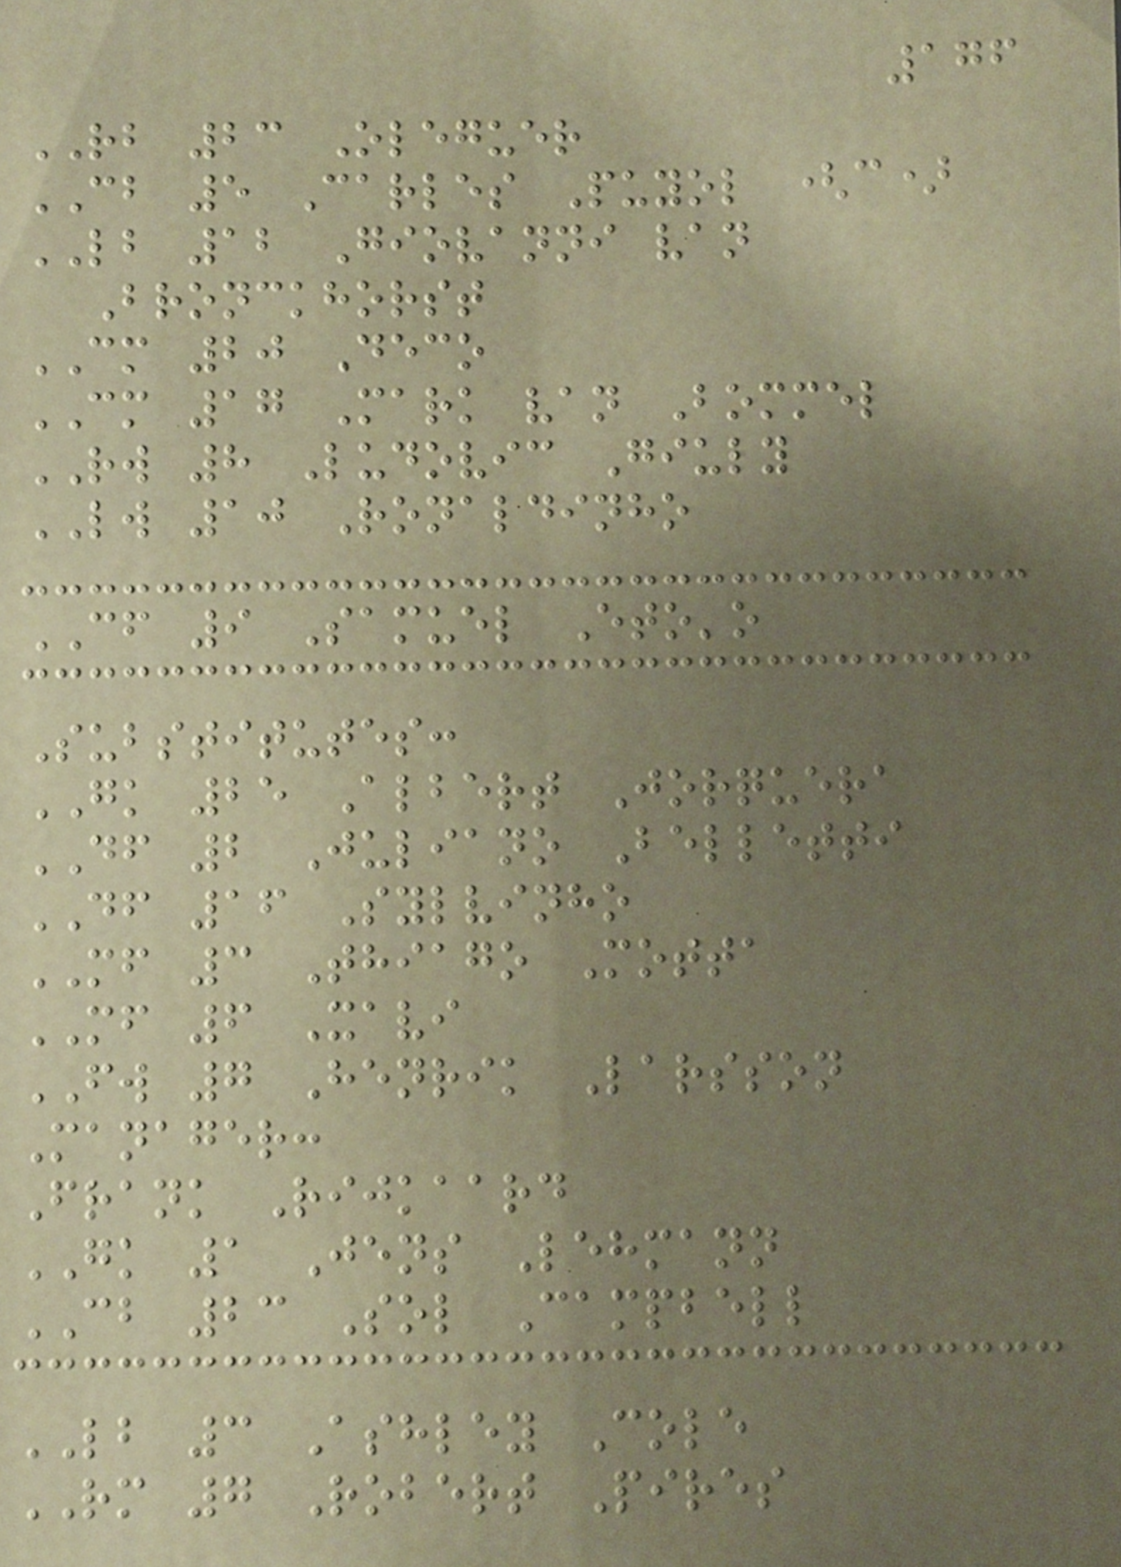176
RB 23 Oleguer
CB 5 Carles Puyol (c)
LB 12 Giovanni van
Bronckhorst
CM 20 Deco
CM 17 Mark van Bommel
RW 8 Ludovic Giuly
LW 10 Ronaldinho
CF 9 Samuel Eto'o
Substitutes:
GK 25 Albert Jorquera
DF 2 Juliano Belletti
DF 16 Sylvinho
MF 3 Thiago Motta
MF 6 Xavi
FW 7 Henrik Larsson
Manager:
Frank Rijkaard
GK 1 Jens Lehmann
CB 23 Sol Campbell
LB 3 Ashley Cole
RM 7 Robert Pires
